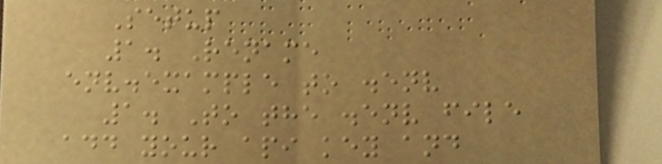Setup
1. Rename
env.example to .env
1. To the .env file
add your api key and
